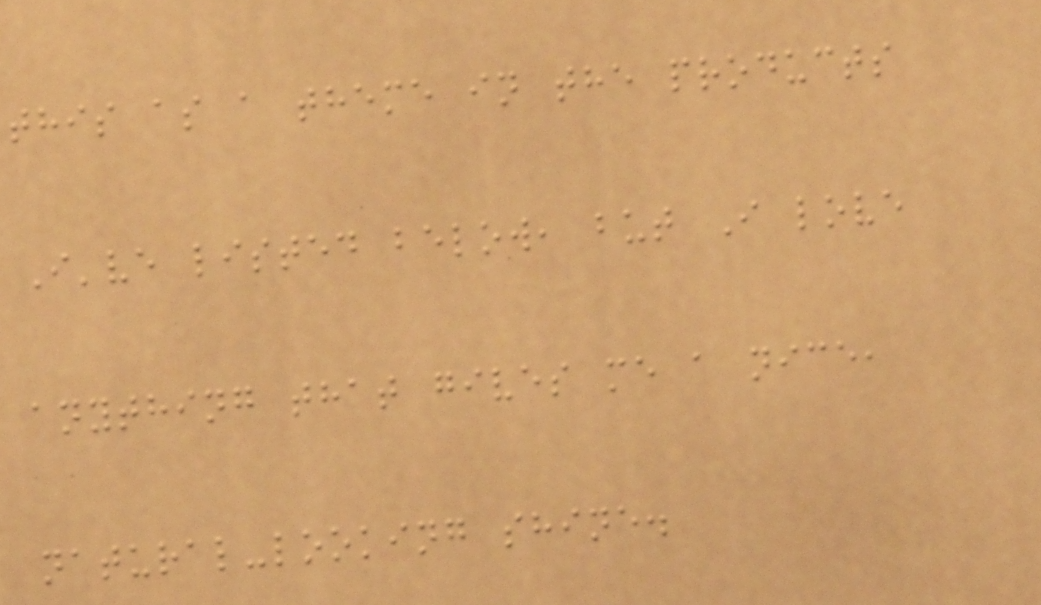this as a theme in the products
I've listed below, but I love
anything that gives me a nice,
natural-looking shine.
